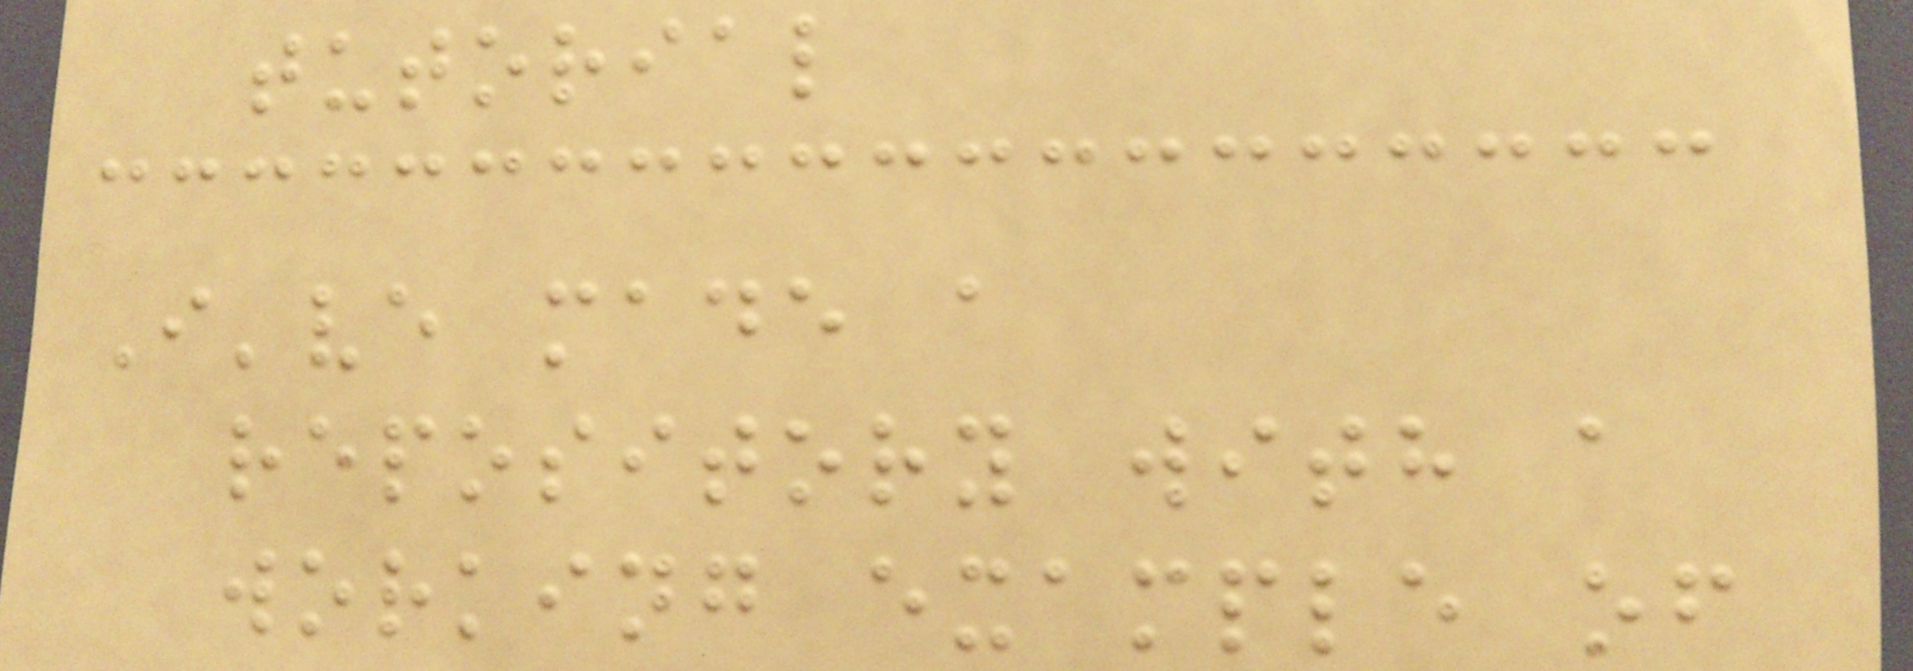tutorial
I've made a
repository with a
working example of
